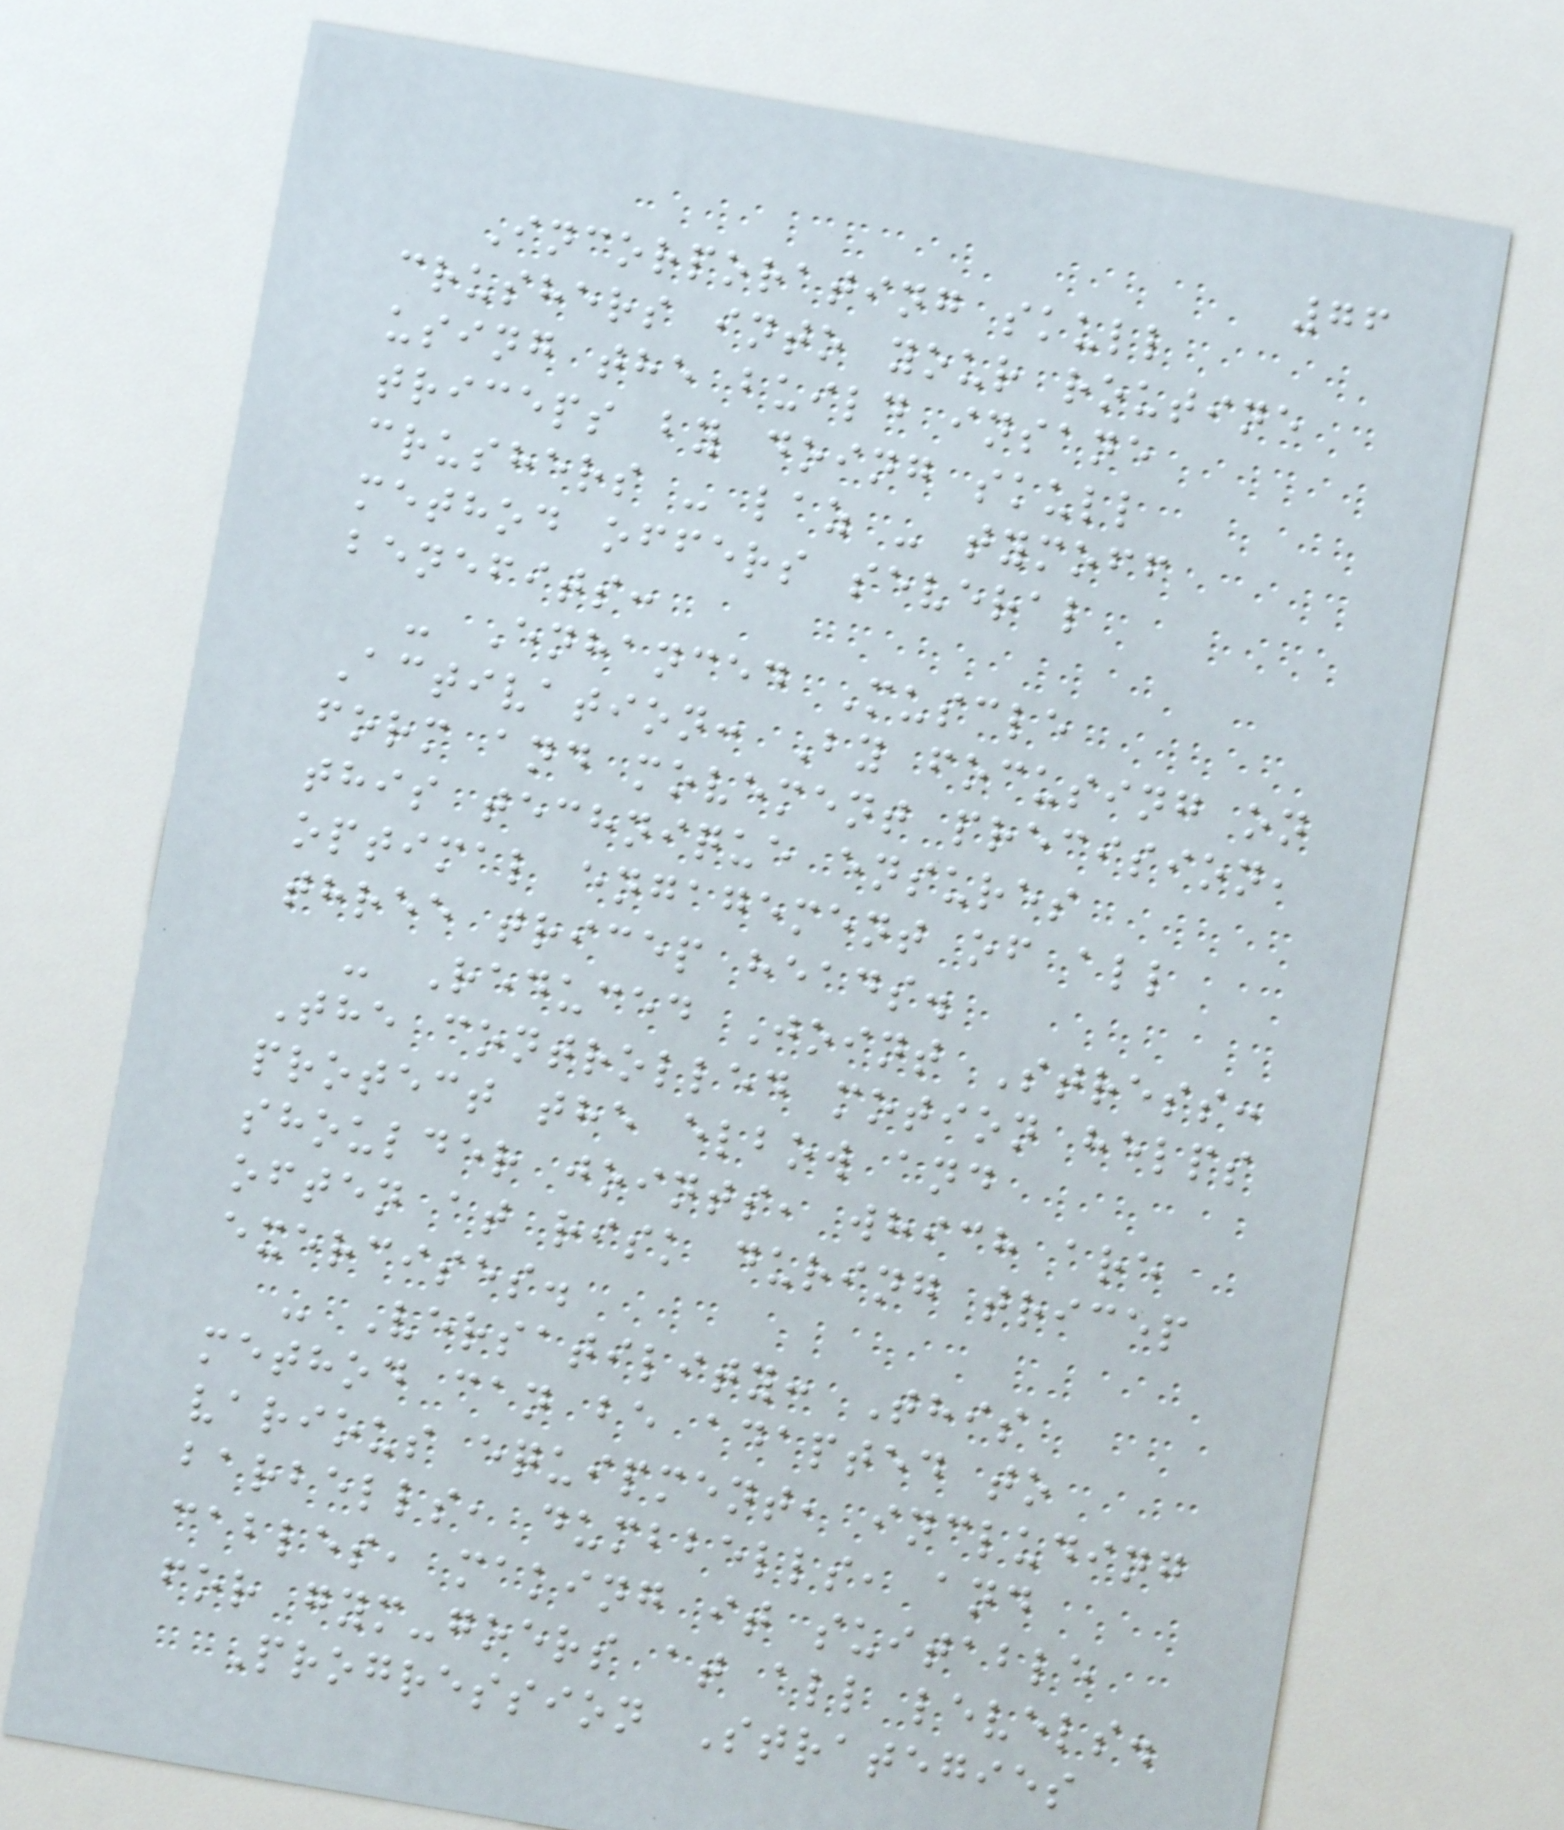76
Incorporating skull
crushers into your routine
using the build insane
triceps by doing skull
crushers - laz - tymoff
method offers several
benefits:
- Enhanced Muscle
Activation: By focusing on
form and movement precision,
this technique ensures
optimal engagement of all
three tricep heads.
- Reduced Joint Stress:
The controlled motion helps
protect the elbow and
shoulder joints, which are
often at risk during tricep
exercises.
- Versatility: This
method can be adapted to
various equipment, including
barbells, dumbbells, and
cables, making it suitable
for gym-goers at all levels.
Progression Strategies
